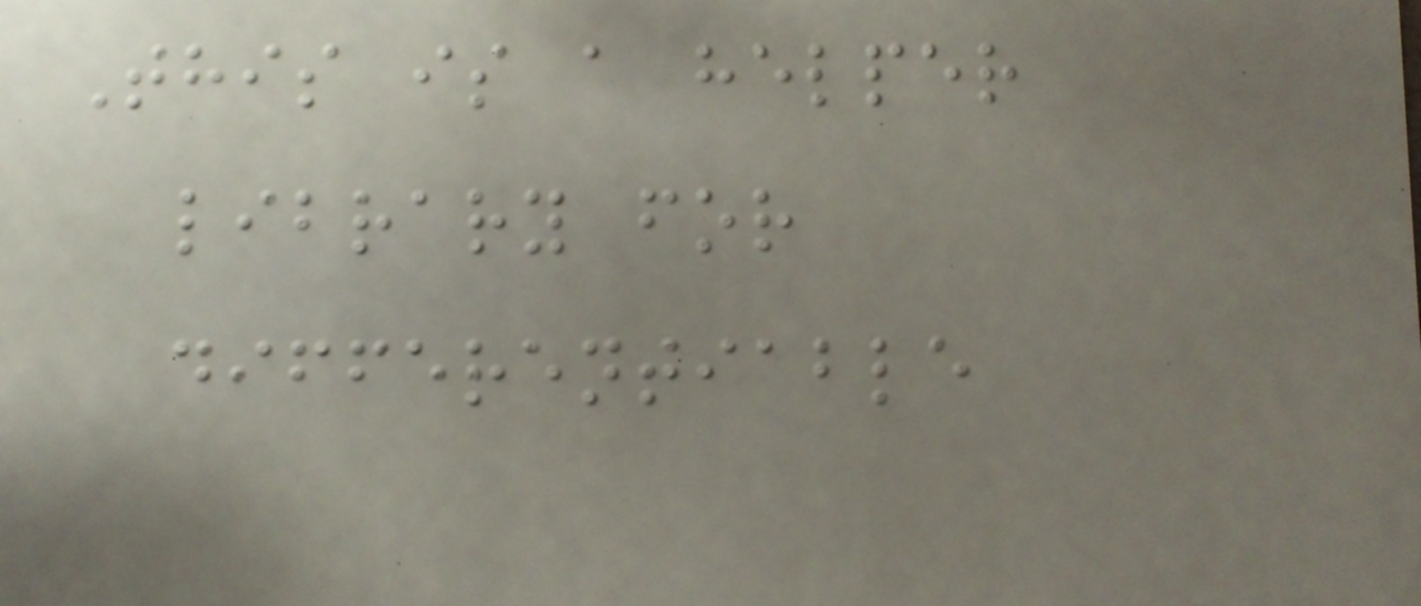This is a helper
library for
differentiable
